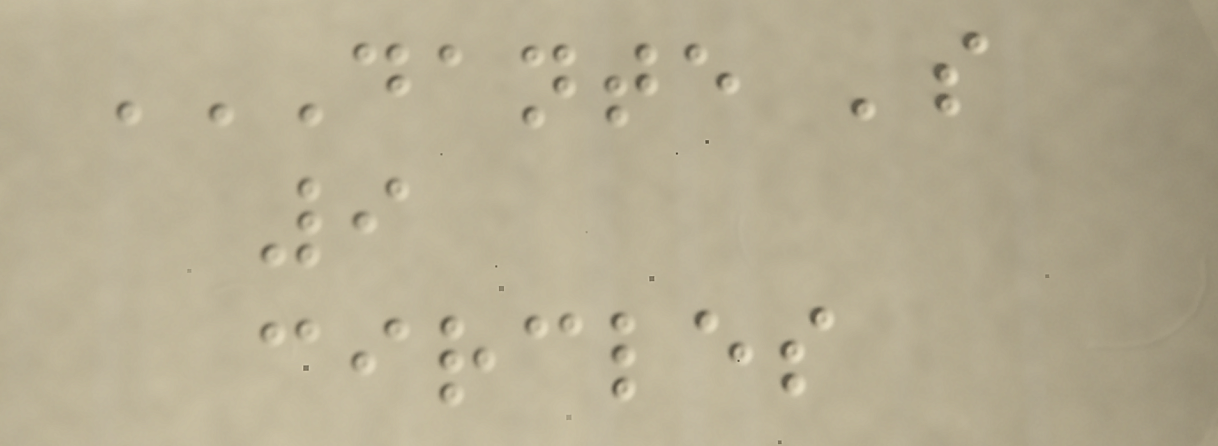DANTE 'S
9
CIRCLES
